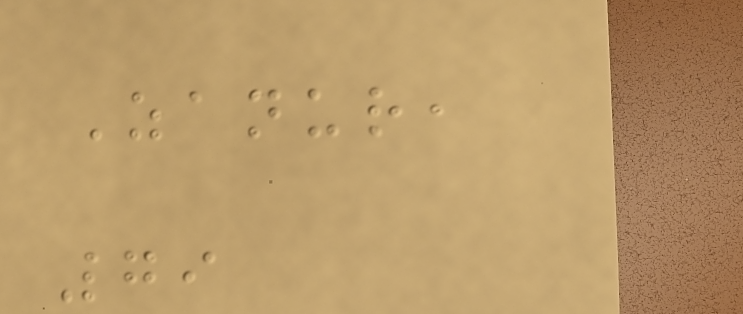Zanur,
79
